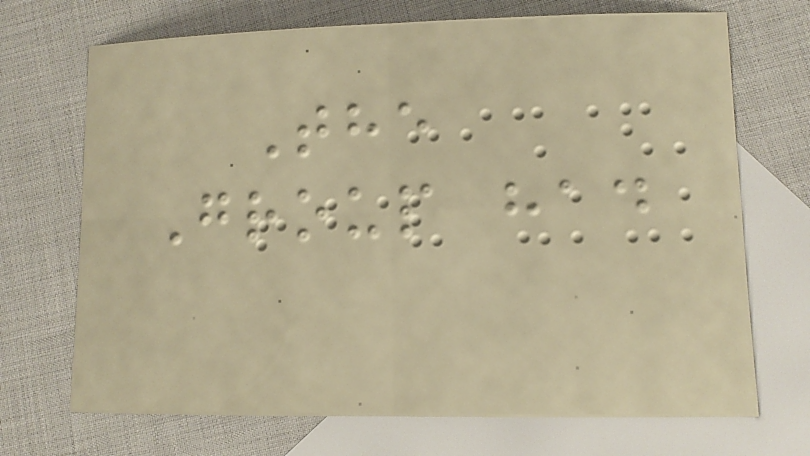The
Group had
